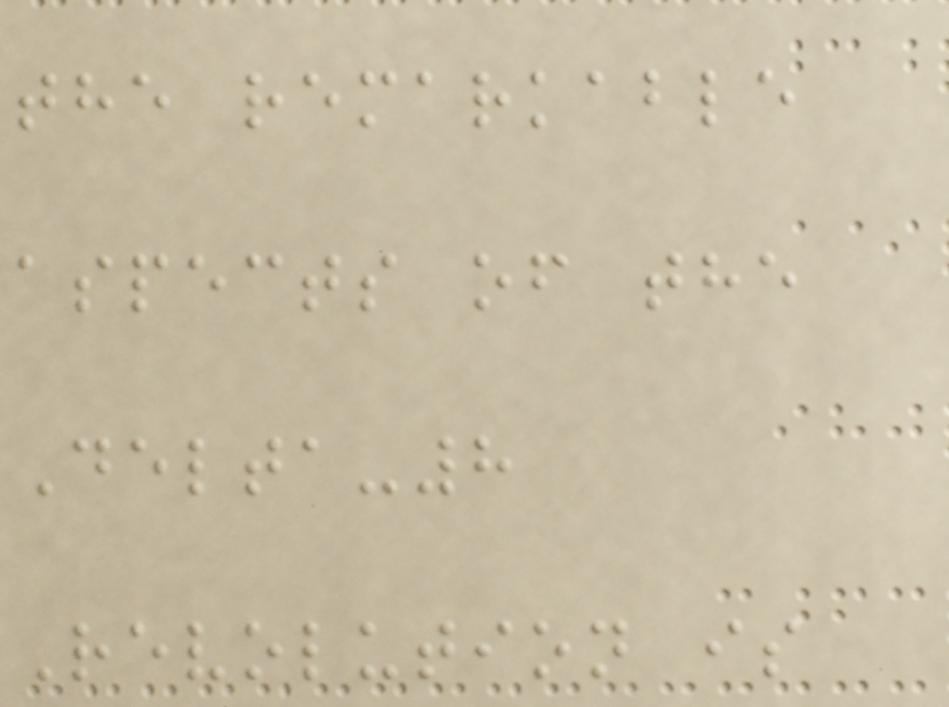the remarkable
aspects of the
Delta-8
Revolution is
